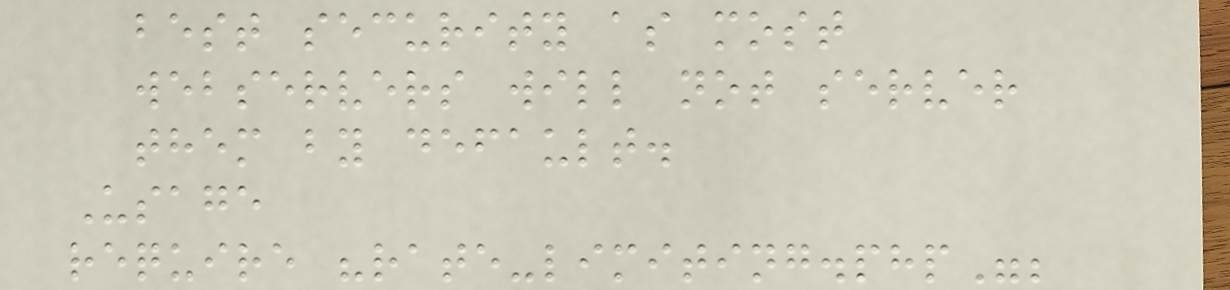best security as most
webservers will not server
them by default.
Usage
require "rate-limiting.php";
